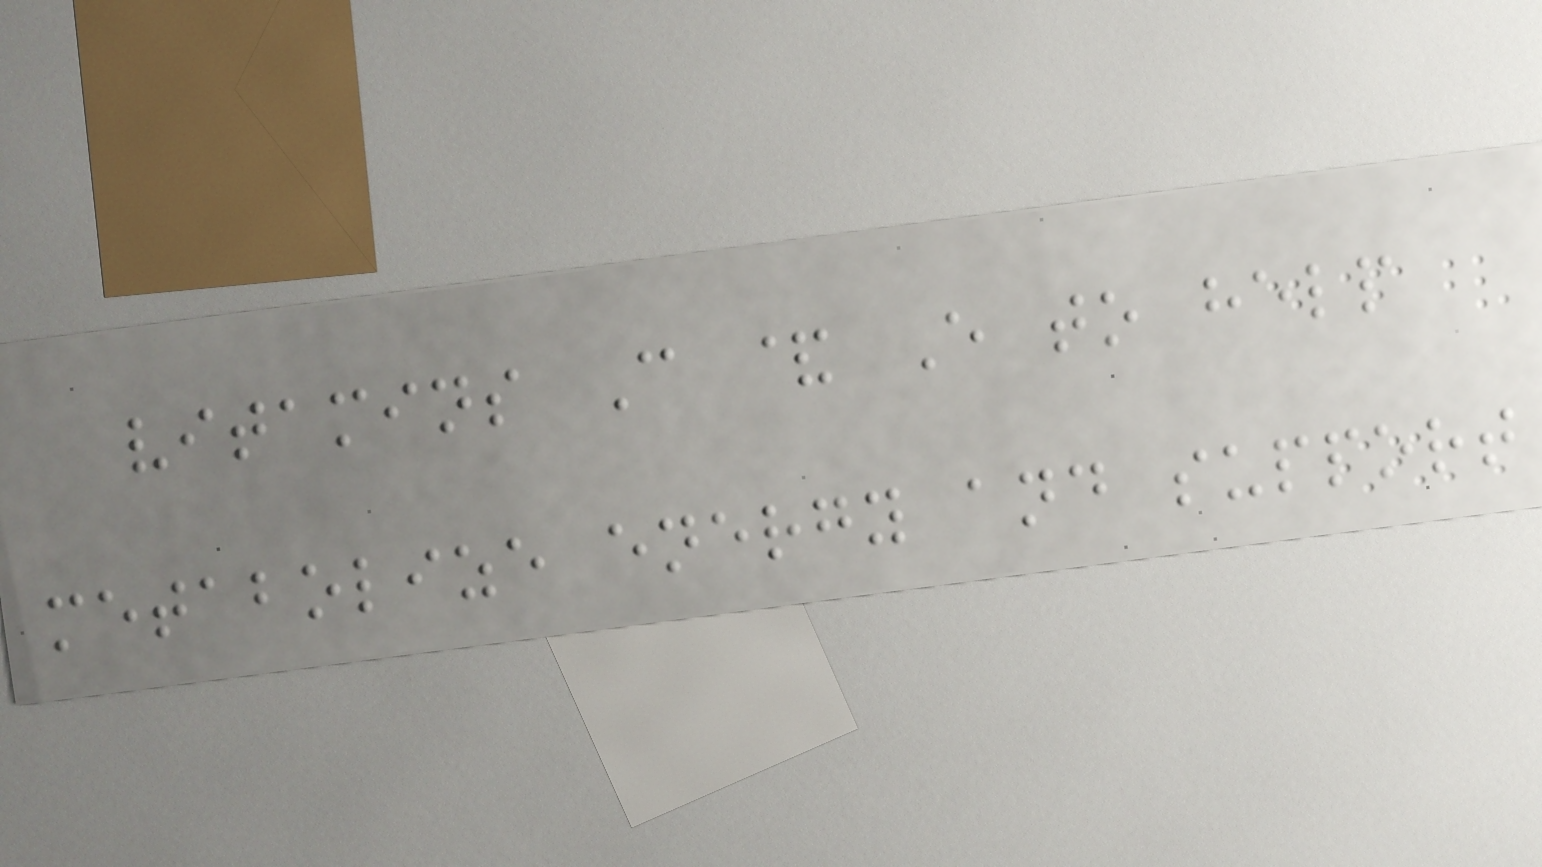vitamins C & E to help
metabolize energy and support
